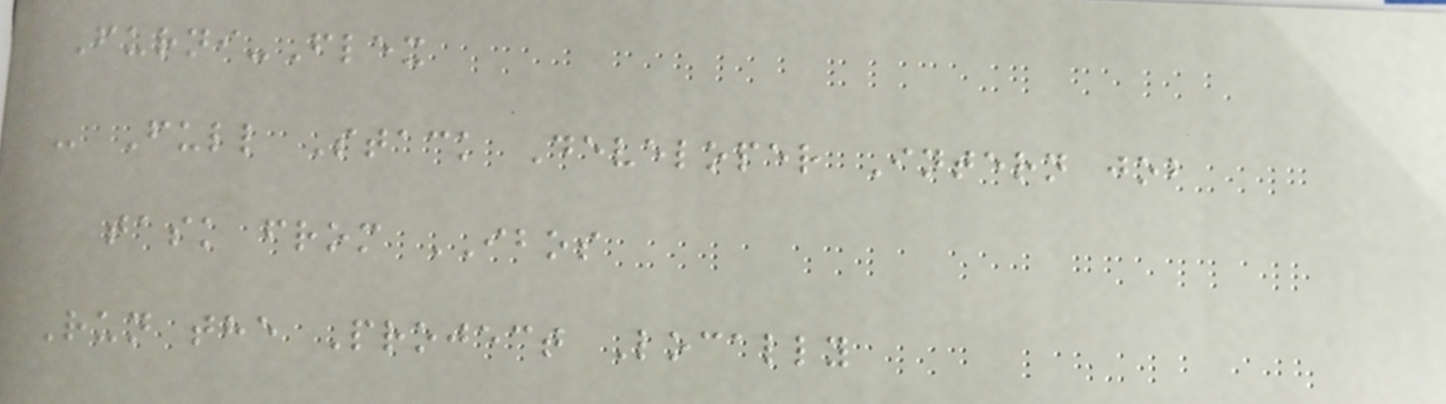Furni-Flex
- Full Stack Developer Intern job
task from IBOS
Run the Project Locally
